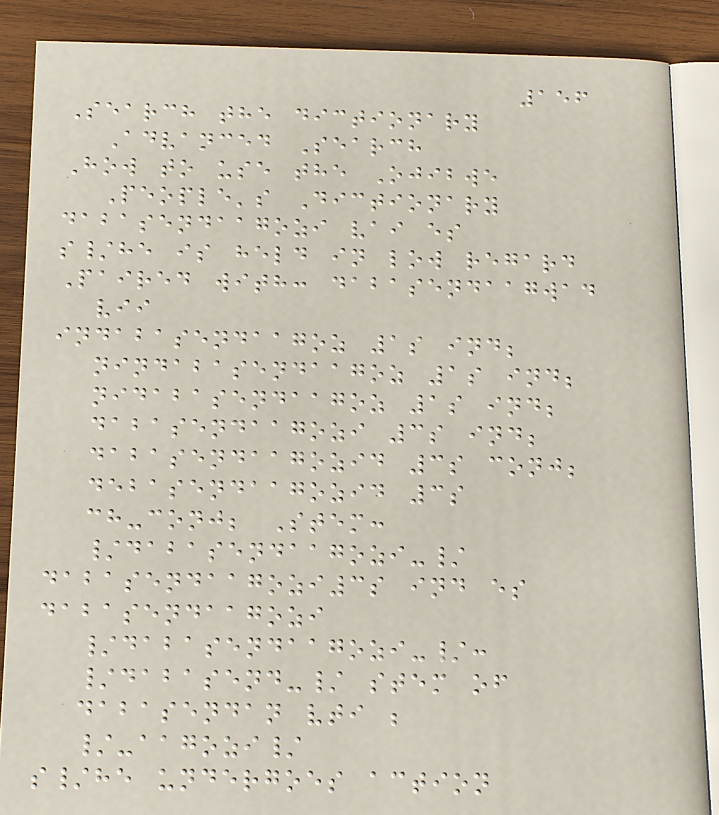156
Search the dictionary
Advanced Search
How to use the Ojibwe
People's Dictionary
dabasendaagozi vai es
s/he is held in low regard
Paired with: dabasendaagwad
vii
indabasendaagoz 1s ind;
nindabasendaagoz 1s ind;
nidabasendaagoz 1s ind;
dabasendaagozi 3s ind;
dabasendaagozid 3s conj;
debasendaagozid 3s
ch-conj; Stem:
/dabasendaagozi-/
dabasendaagozi3s ind es
dabasendaagozi
/dabasendaagozi-/:
/dabasend-/ stem of
dabasendan vti ;
/-aagozi/
s/he undergoes action
